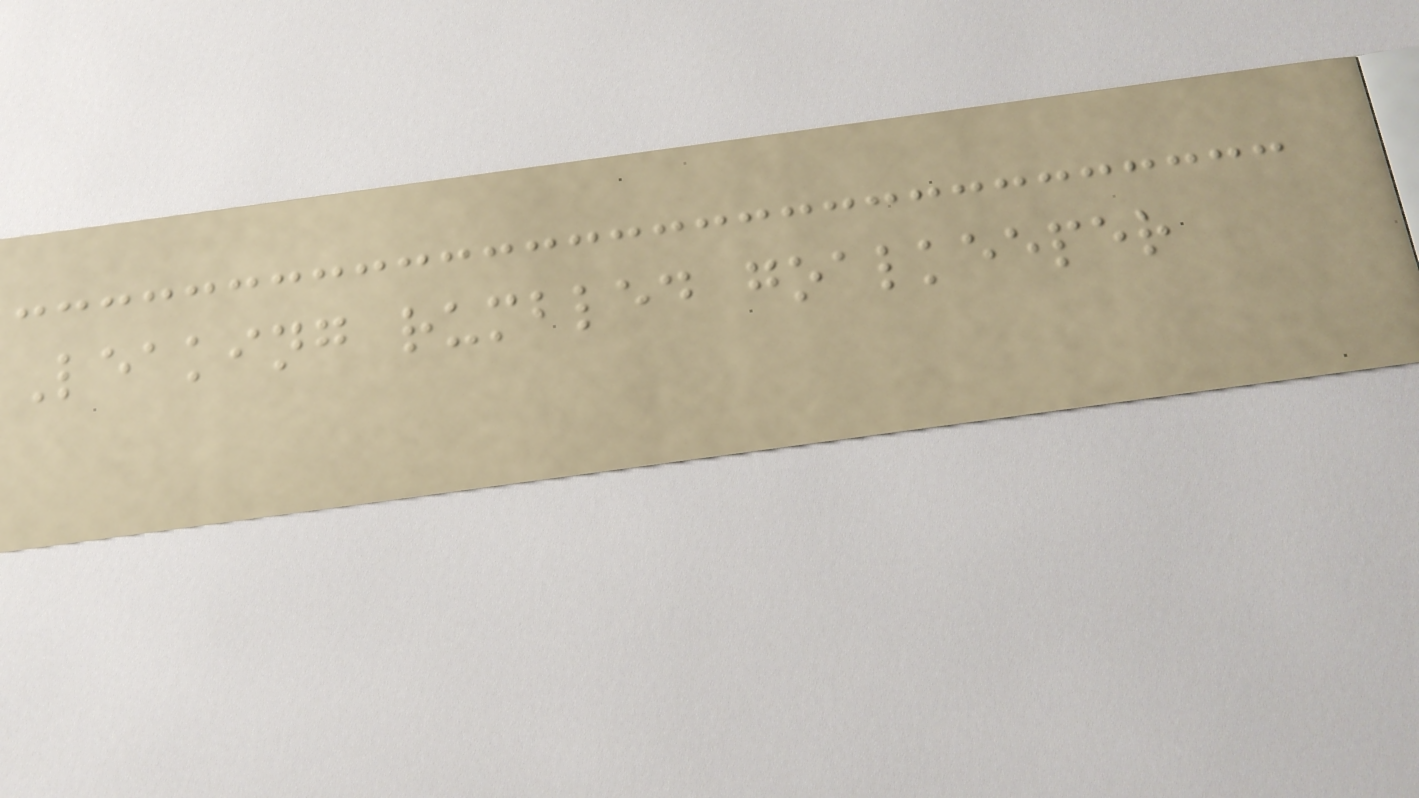Leaking rumbled goalkeeper
